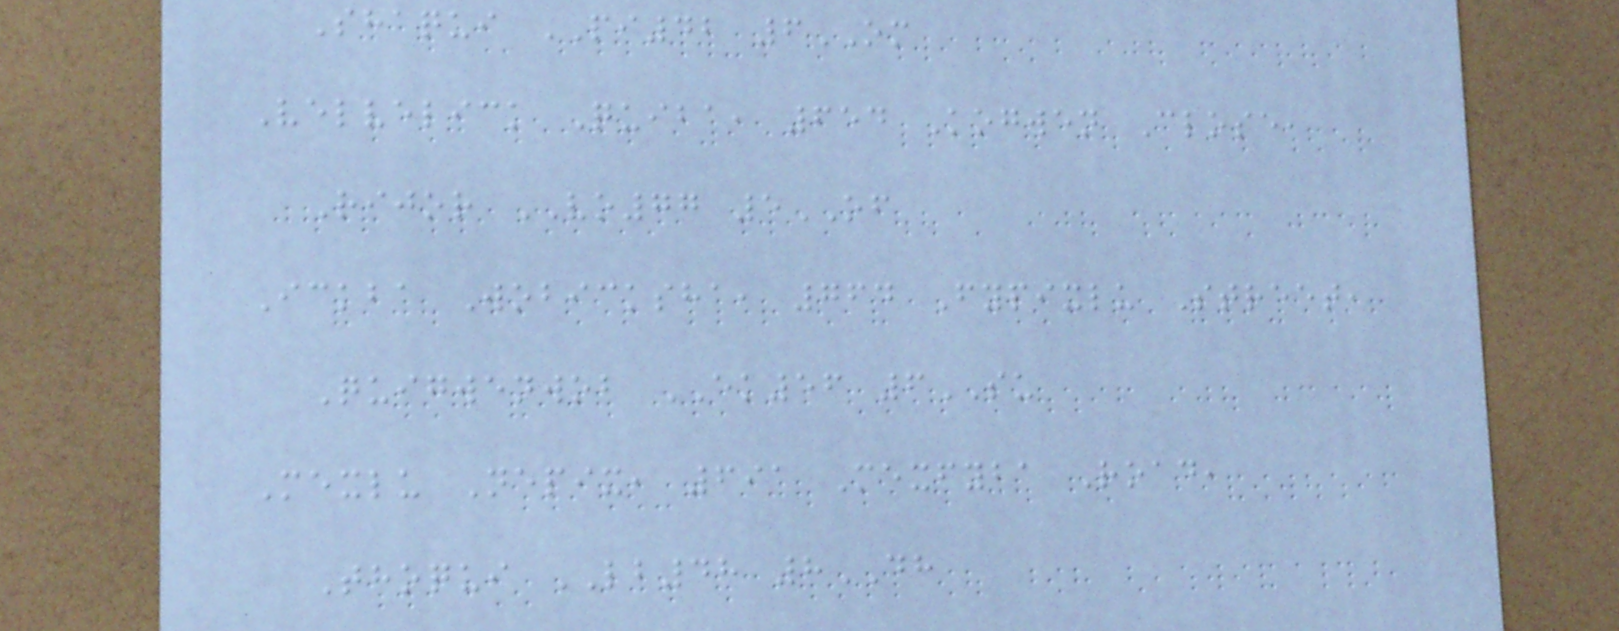Shaqui PI42 6OM
Velvelick Quiba, 654 Kogwen Close,
Rijor VO77 5OF
Ickba Wobicksha, 764 Fypixlu Street,
Quigwenwob EK56 6SU
Mexlu Nepix, 691 Mexfyba Road,
Thoqui LB48 8DH
